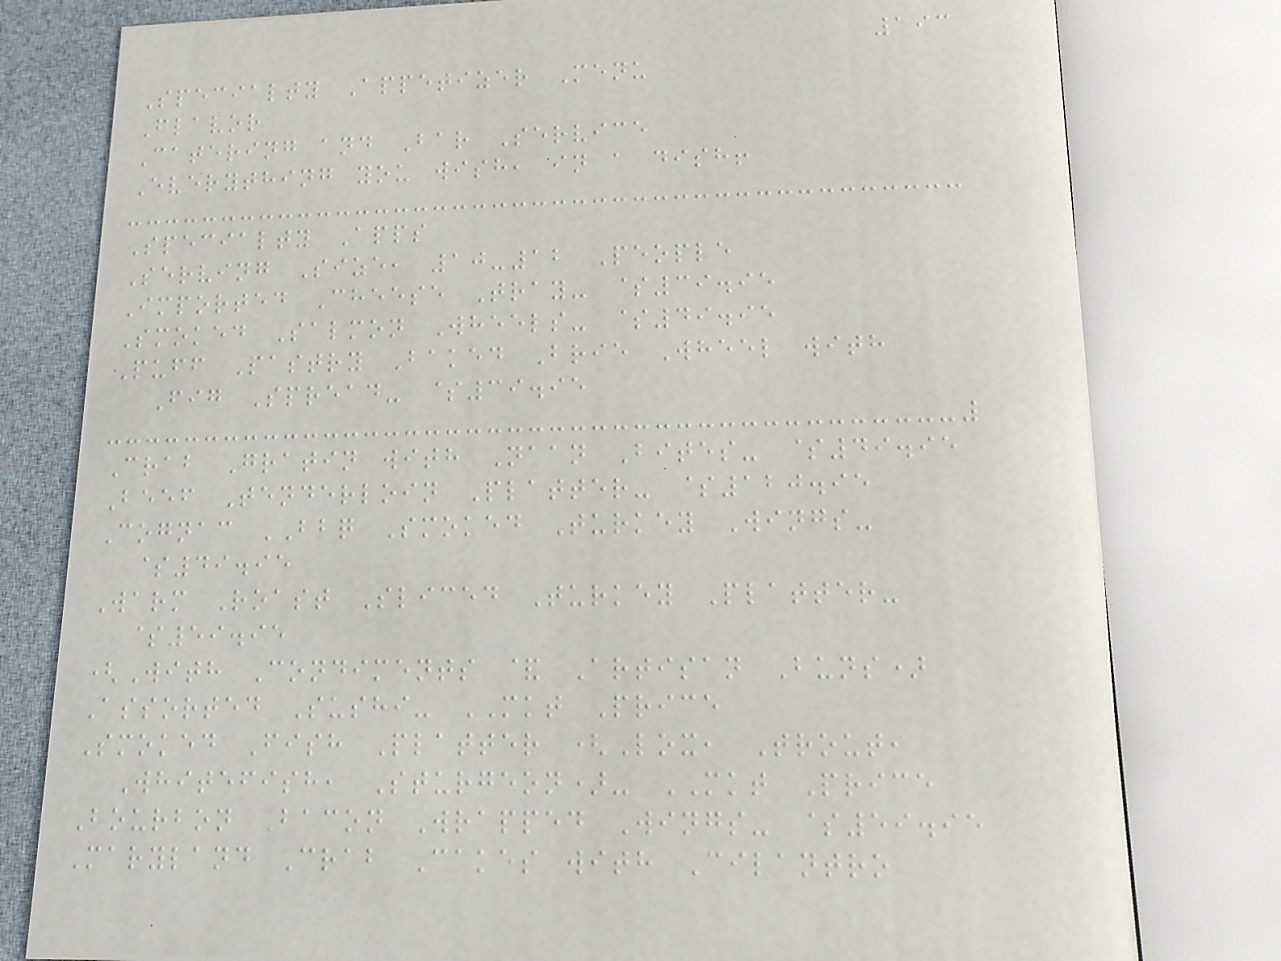193
Specialty Appetizer Menu
Flavor
Catering and Bar Service
Everything you wish, in a dish!
Specialty Apps
Serving Size, 10-12 People
Imported Cheese Tray- $39.95
Smoked Salmon Wheels- $49.95
Puff Pastry Baked Brie Wheel with
Fig Spread- $39.95
Crab Gratin with Naan Bites- $49.95
Beef Tenderloin Platter- $120.95
Cognac BBQ Smoked Turkey Wings-
$49.95
Warm Roast Sliced Turkey Platter-
$59.95
(With Condiments & Artisan Buns)
Assorted Sushi- MKT Price
Smoked Fish Platter (Lox, Trout,
Whitefish, Sturgeon)- MKT Price
Bourbon Bacon Wrapped Wings- $59.95
Maryland Crab Cakes with Cilantro
